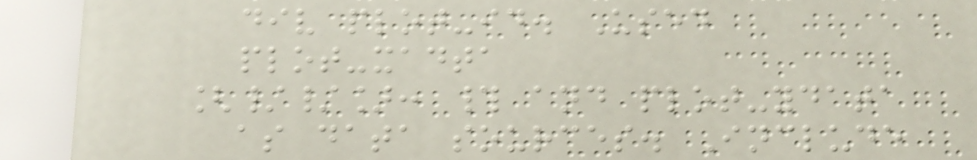div plot-id. Used
plot-xadta
[//]: # and plot-ydata
as data sources. Include
